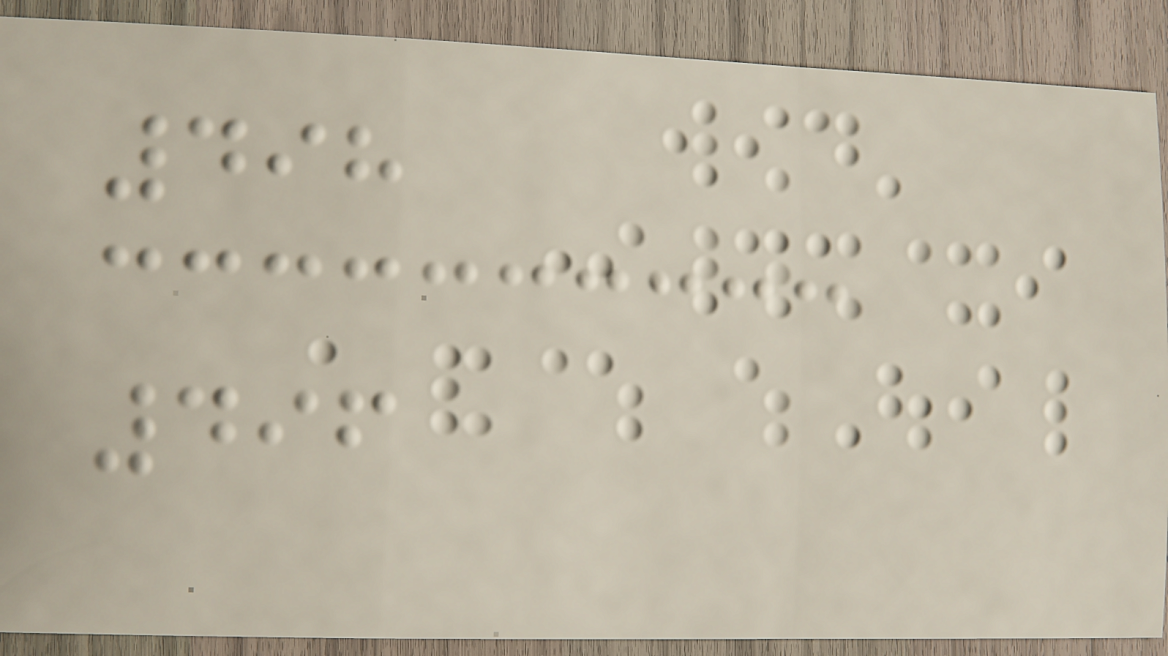498
496
